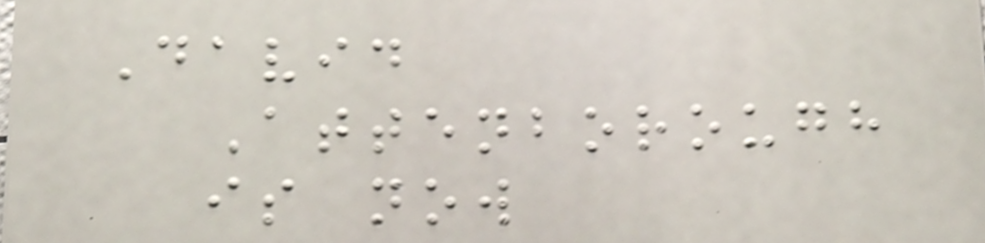David
Attenborough
is now
